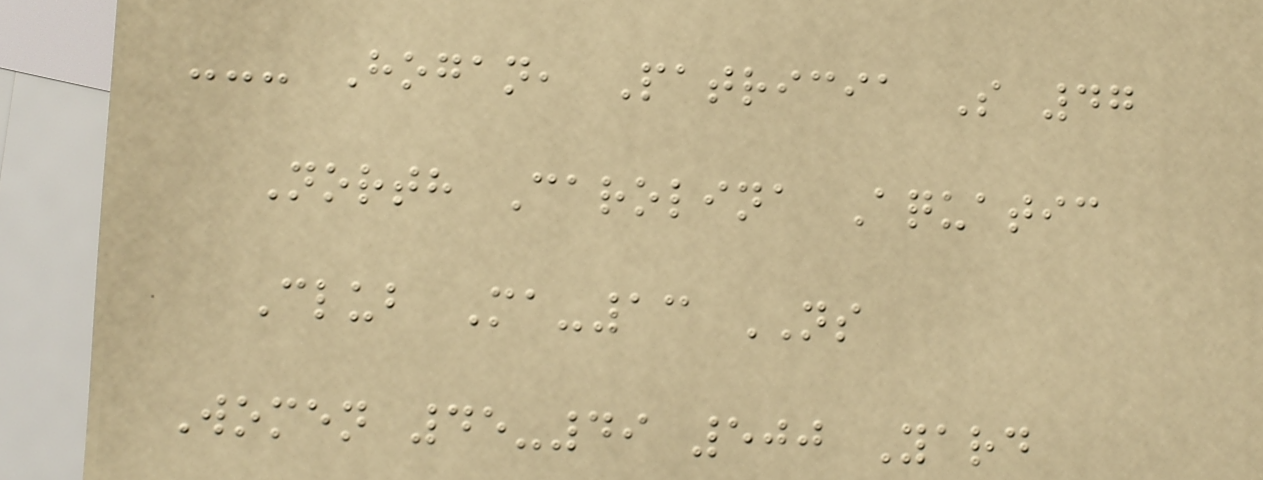--- Hogan, Patricia S 47
North Carolina Aquatic
Club Ma-13 NS
Women 45-49 500 Yard
